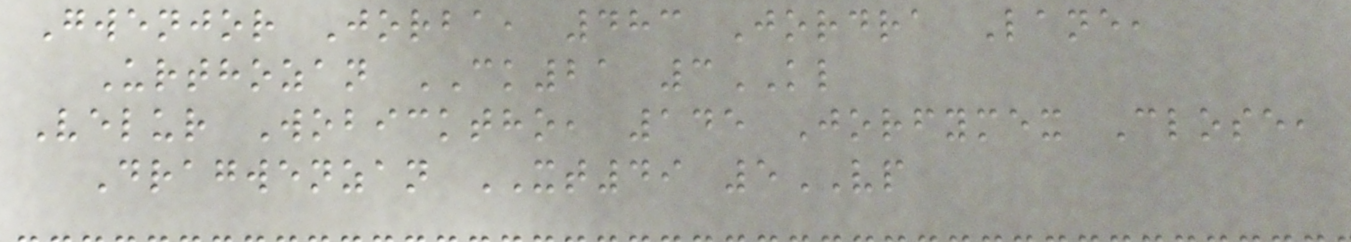Gwenjor Jorba, 483 Jordra Lane,
Urthozan CK21 3KL
Velur Wobicktho, 145 Jorfymex Close,
Dragwenzan XT49 5VP
